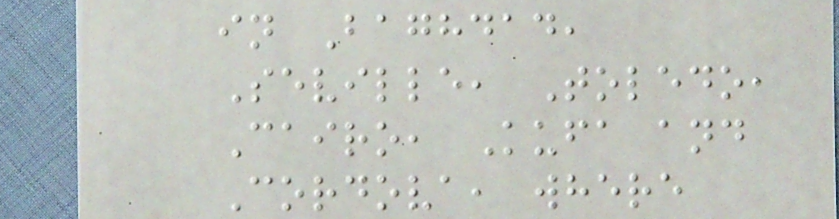in Baghdad,
Seville, Toledo,
Cairo, Kufa and
Cordova, where
